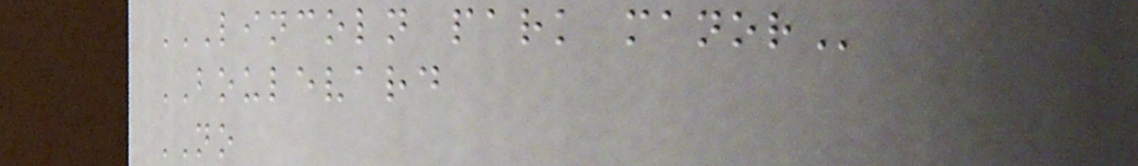LINCOLN PARK MANOR
BOULEVARD
NO
